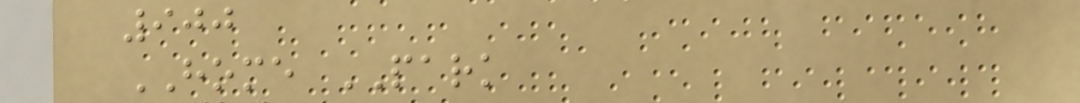900
HOME PARK
